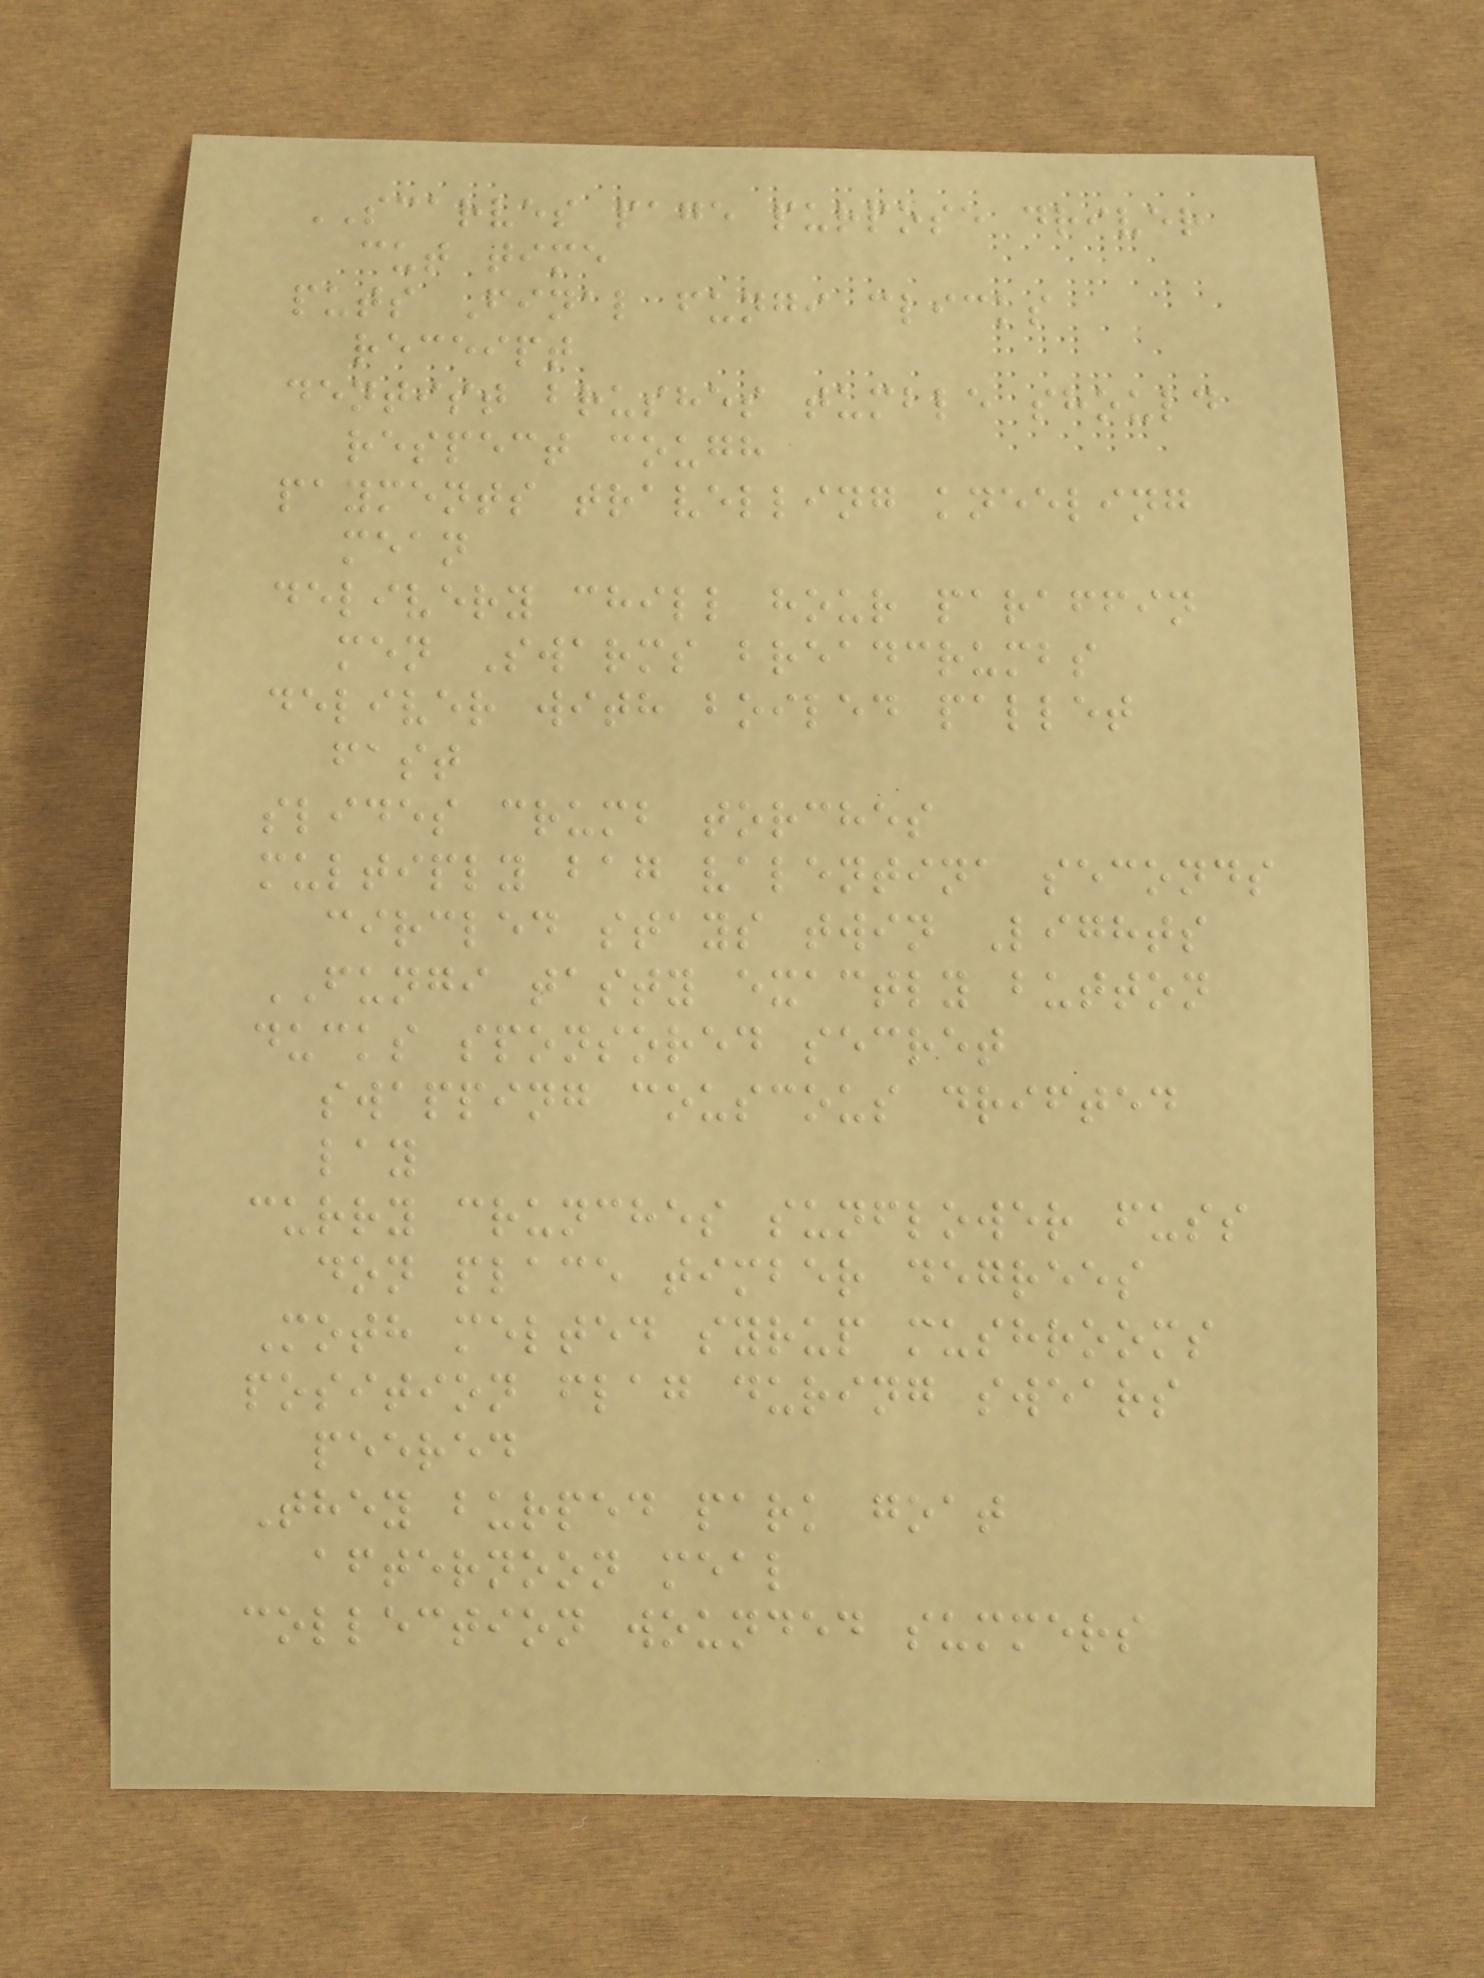SCARVES page purpose driver
cut time
puts Final fungi clicks
receipt
dentist brushes tumble should
respect cough
payments travelling kneeling
mean
delivery chill hour paraffin
men Swarms breadcrumbs
deliver with boiled pallet
fast
slides crumb torches
multiply bag valentina seconds
circled stays twin Lights
FUNGI tasty exactly button
ducks sponsored secret
swapping couscous drifted
lay
curry crunches sunflower fuss
don place timber degrees
Moth melted syrup mushrooms
position flag during swears
peered
They burped park goat
afternoon meal
collection wounded summers
